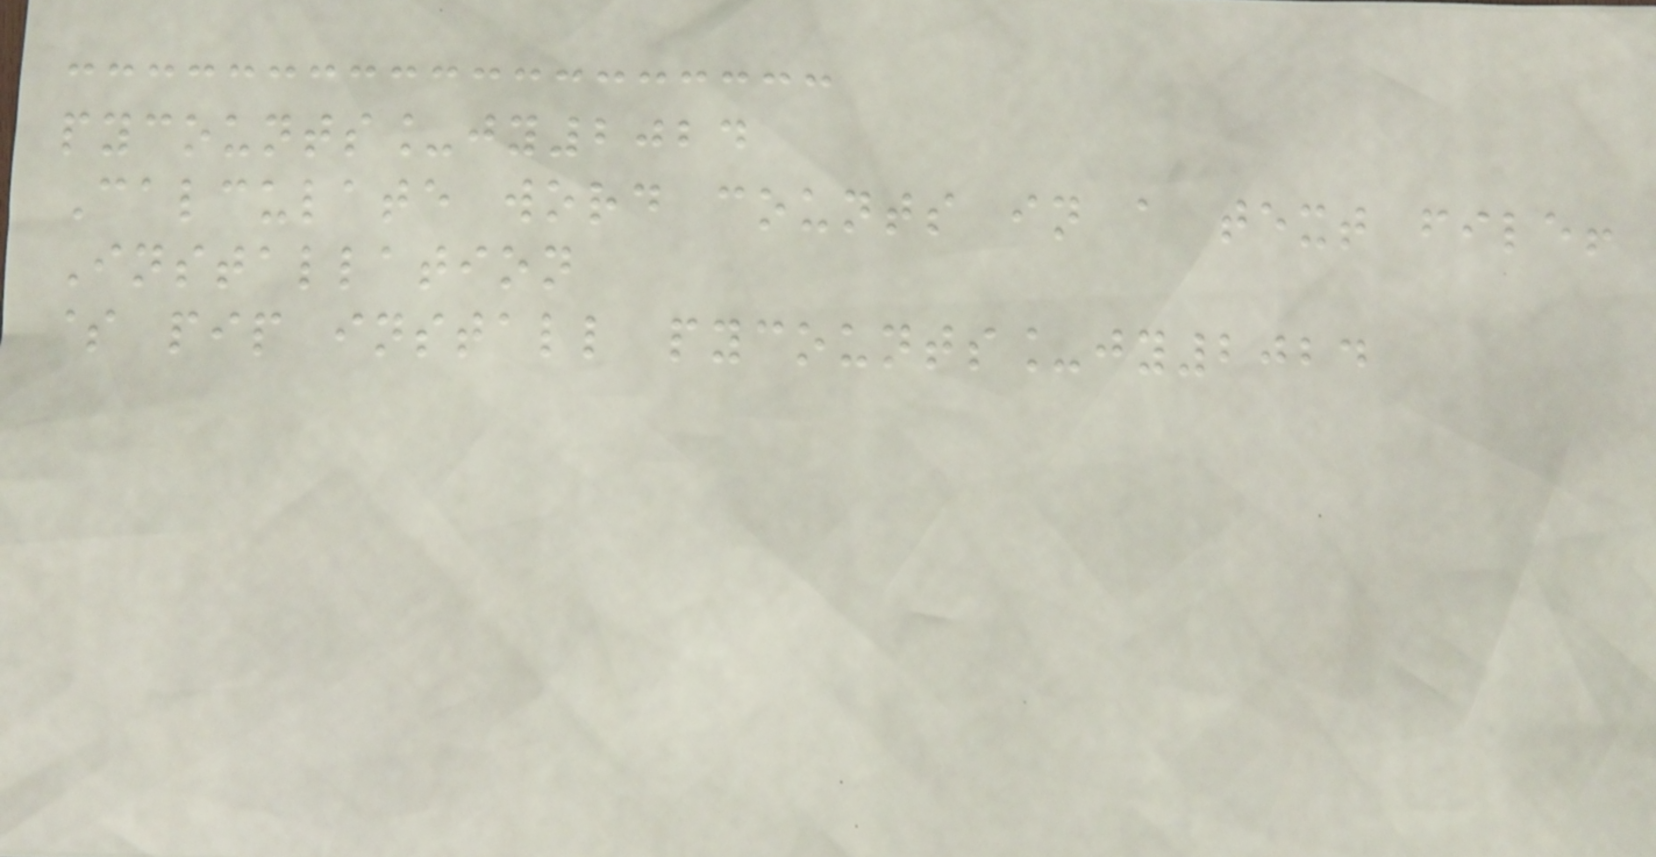pycounts_jy2024
Calculate word counts in a text file!
Installation
$ pip install pycounts_jy2024
